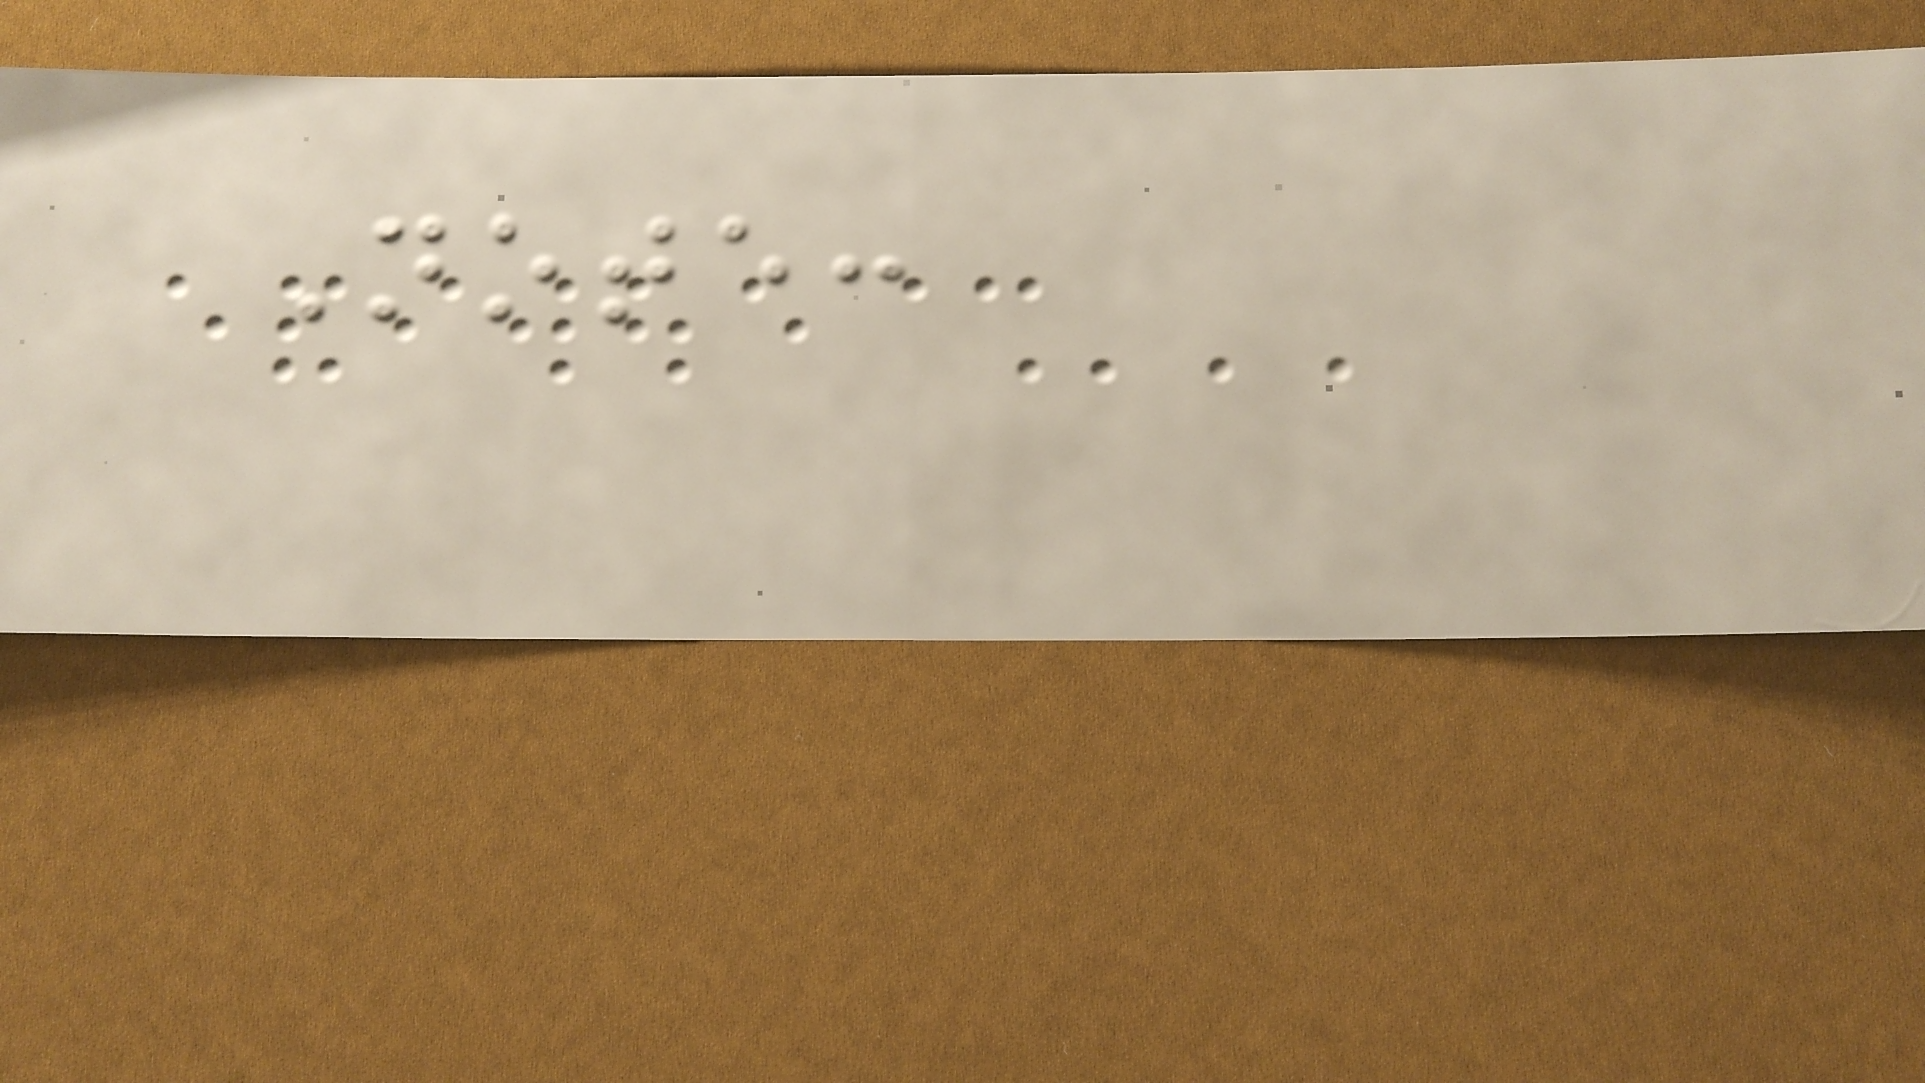Note:
